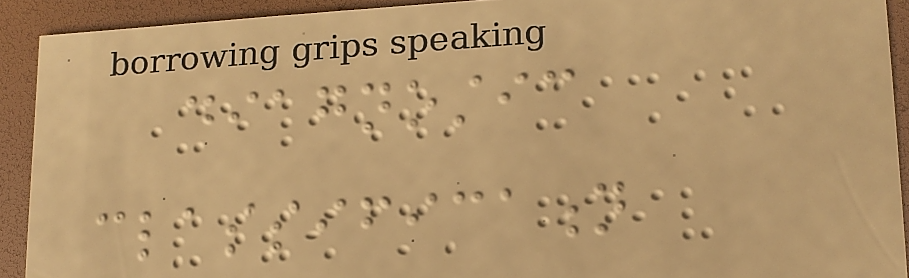diagnostic
classification
